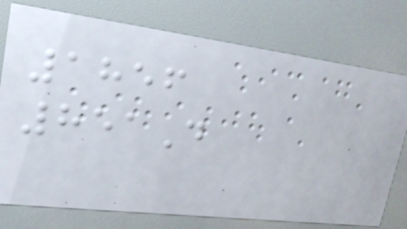1856
851D
